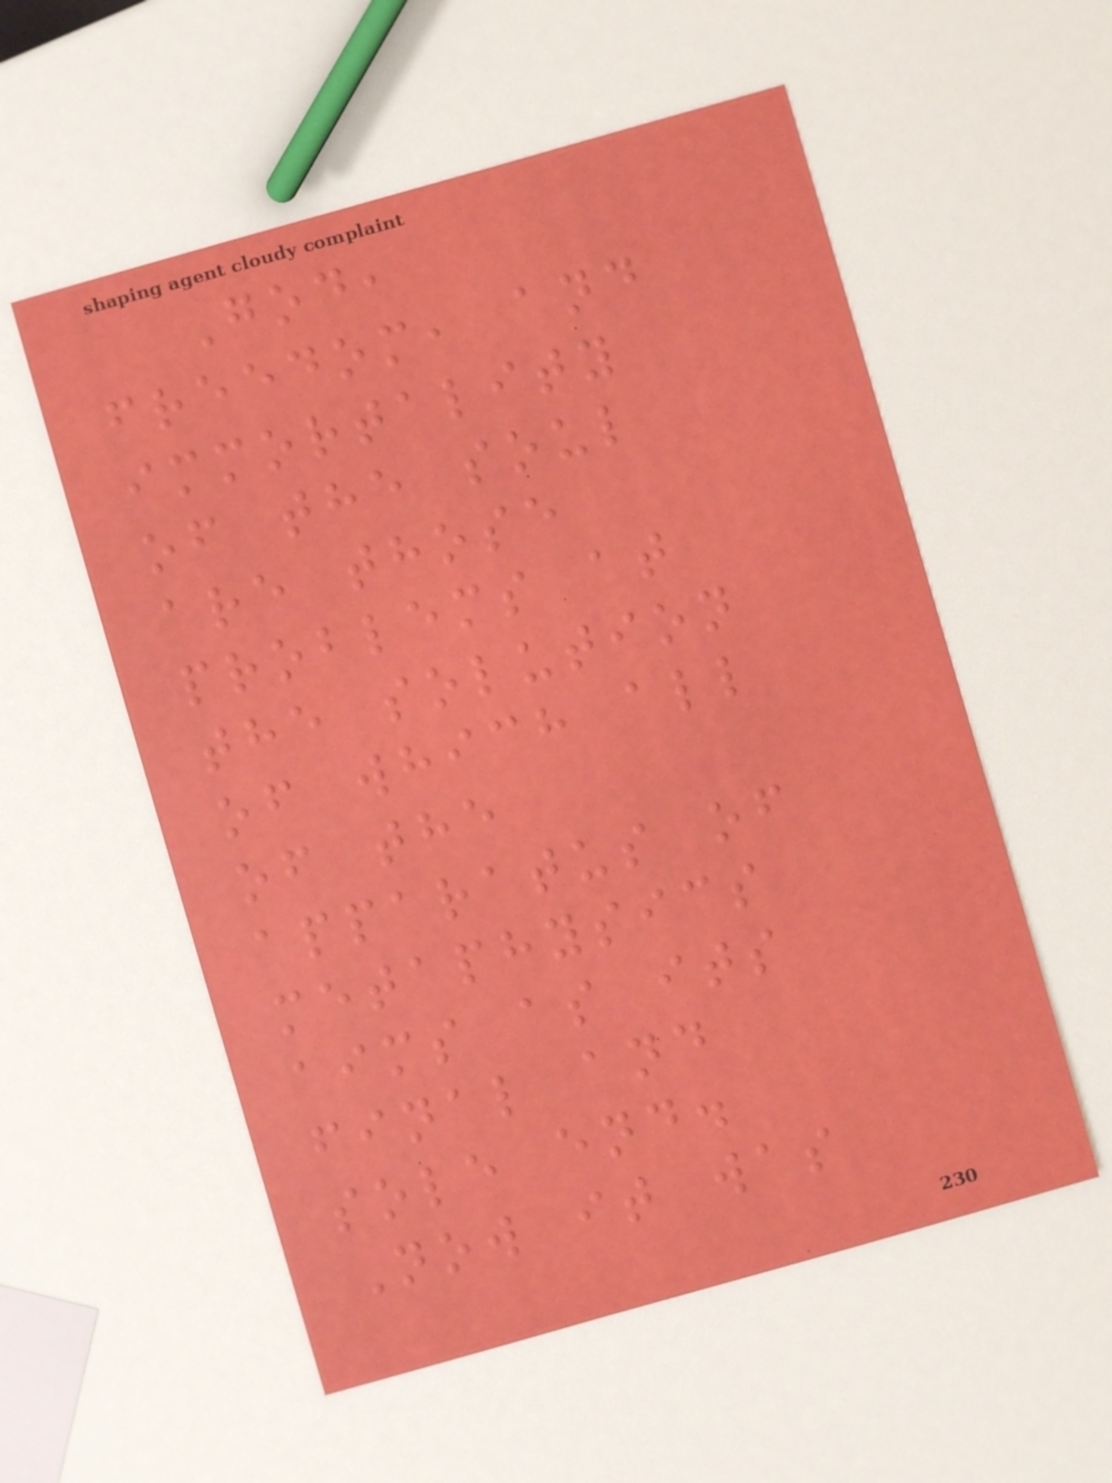God,
freedom, and
immortality
of the soul
are those
problems at
the solution
of which all
of the
apparatus of
metaphysics
aims as its
final and
sole end.
Now it was
